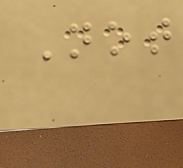Not
